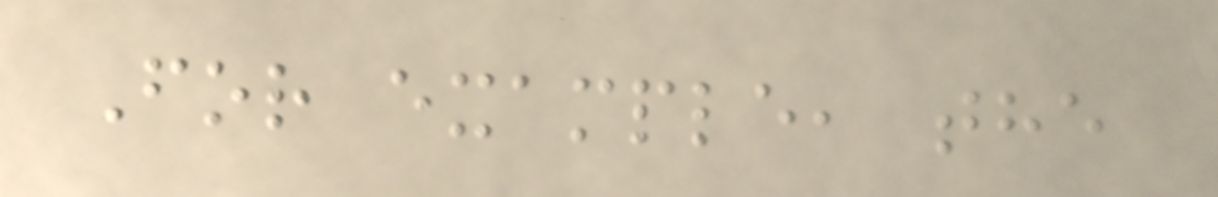For example, the
